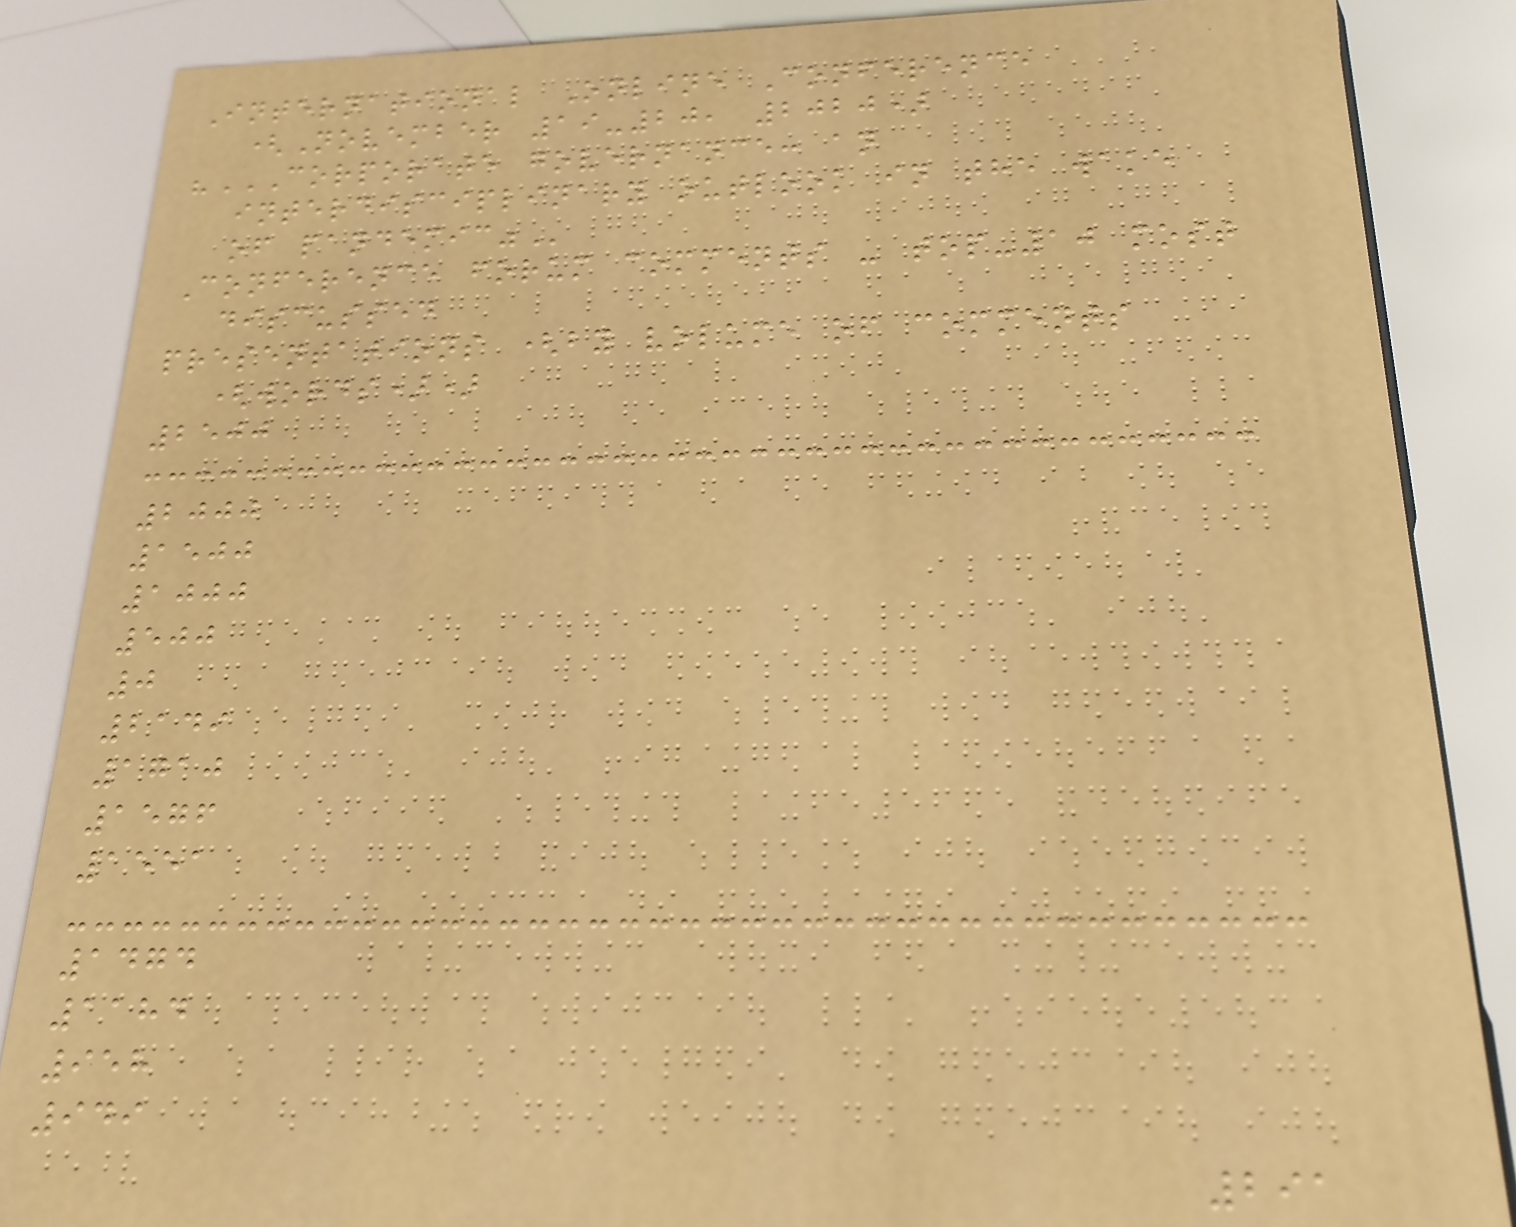International Online Conference
(November 19-20, 2020)
"CORPORATE GOVERNANCE: AN
INTERDISCIPLINARY OUTLOOK IN THE WAKE
OF PANDEMIC"
Conference forum comments - top-10 most
discussed
presentations (by volume of comments
(words))
2500
2000
1500
1000
500
0
2149
1710
1576
1551
1474
1184
958
949
291
